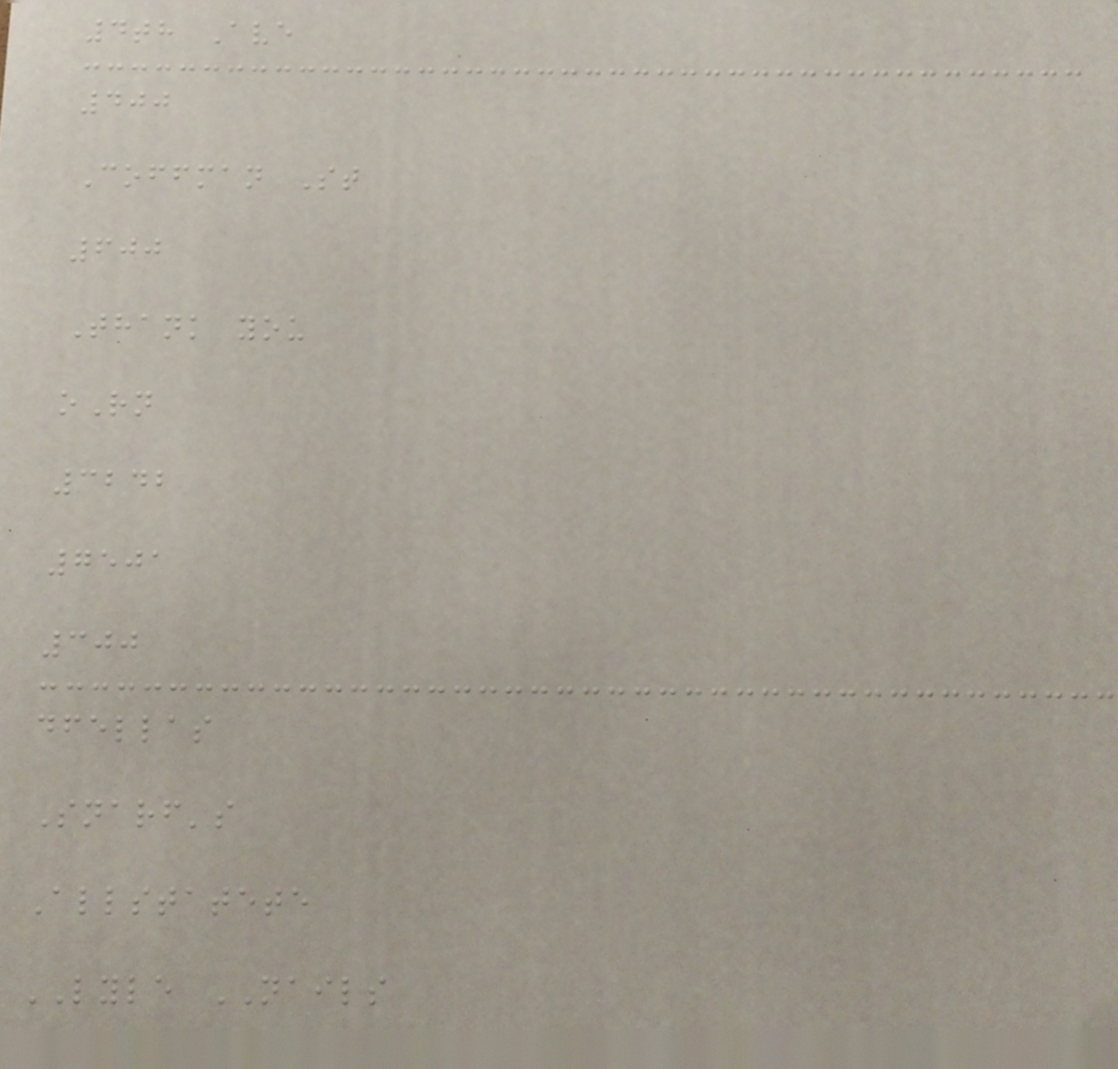4th Ave
400
Coffman St
600
Thank you
oRn
3242
7501
300
dfellas
Snarf's
Allstatete
LYLE NAILS
